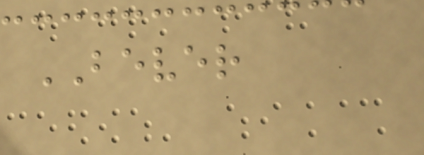BEVER
